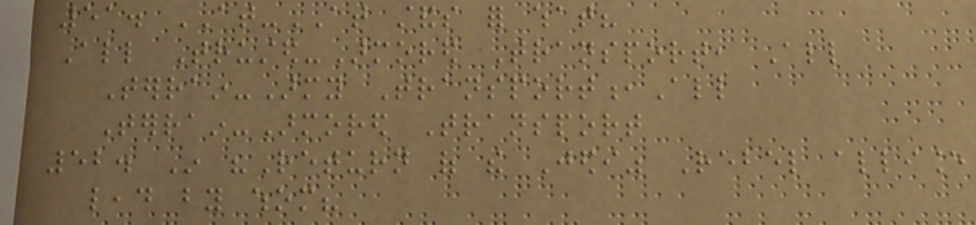51. AT-AT stands for what?
All Trusted-Armored Transport, All
Terrain-Army Transport,All
Terrain-Armored Transport
52. In "Return of the Jedi" Rebel alliance
lead by whom?
